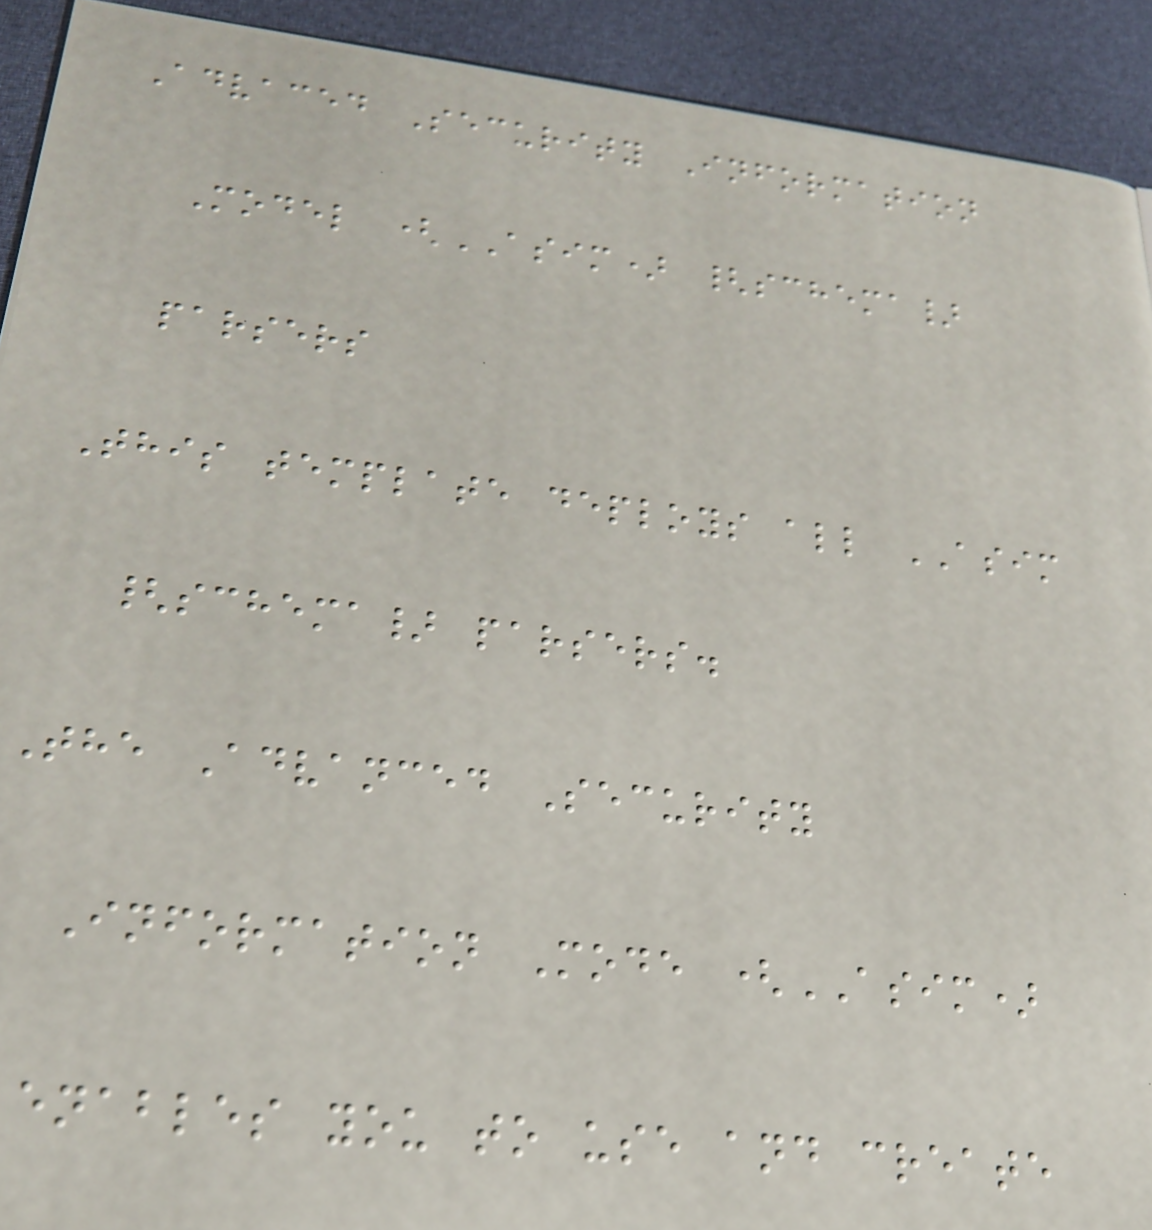Advaced Security Information
Model (ASIM) {schema}
parsers
This template deploys all ASIM
{schema} parsers.
The Advanced Security
Information Mode (ASIM)
enables you to use and create
